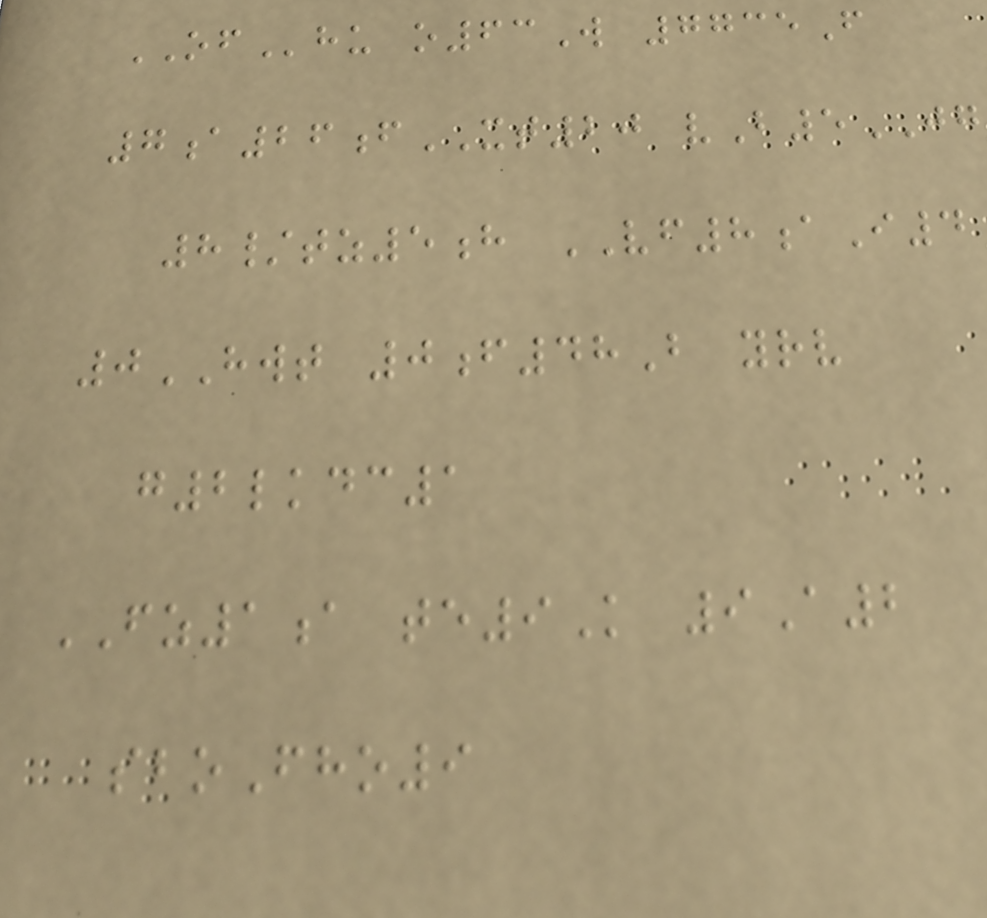OFhu o63W 7735F
7a26fXT20 vB5JG
8/tz5h VF8aI4
0HWT 0f48B yrv
g2lkdc1
FZ1a te9K 9A2
sboFho9
